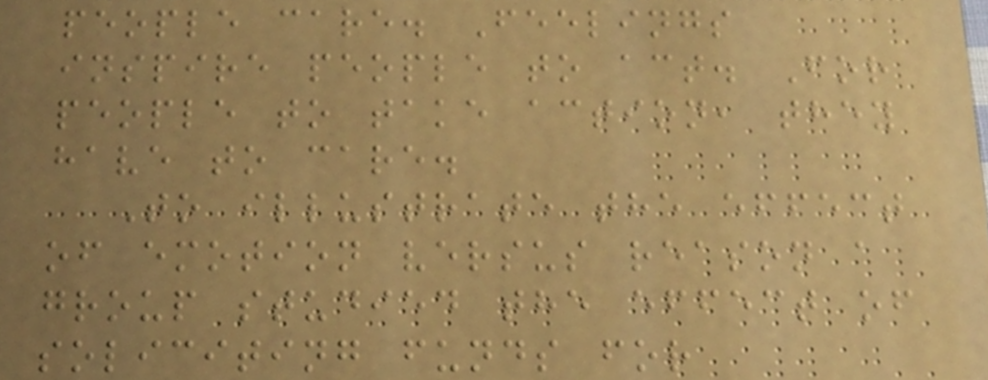people care. Feelings
inspire people to act. For
people to take action, they
have to care.
To illustrate the effect
of emotion versus reason a
group studied the effect of
soliciting funds for
